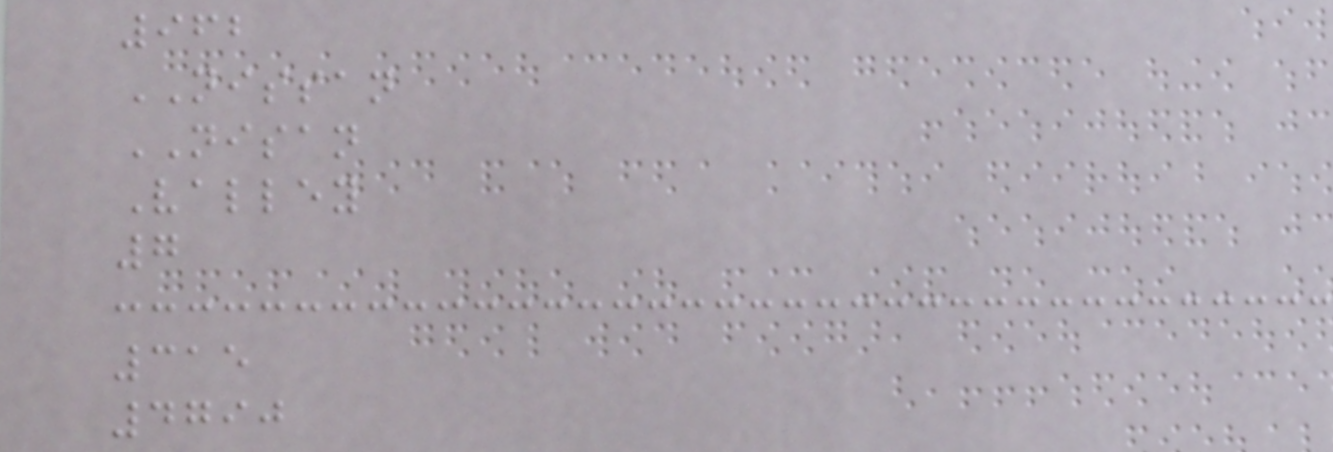962
NISSAN
NISAN
Valley
7
315
4790
